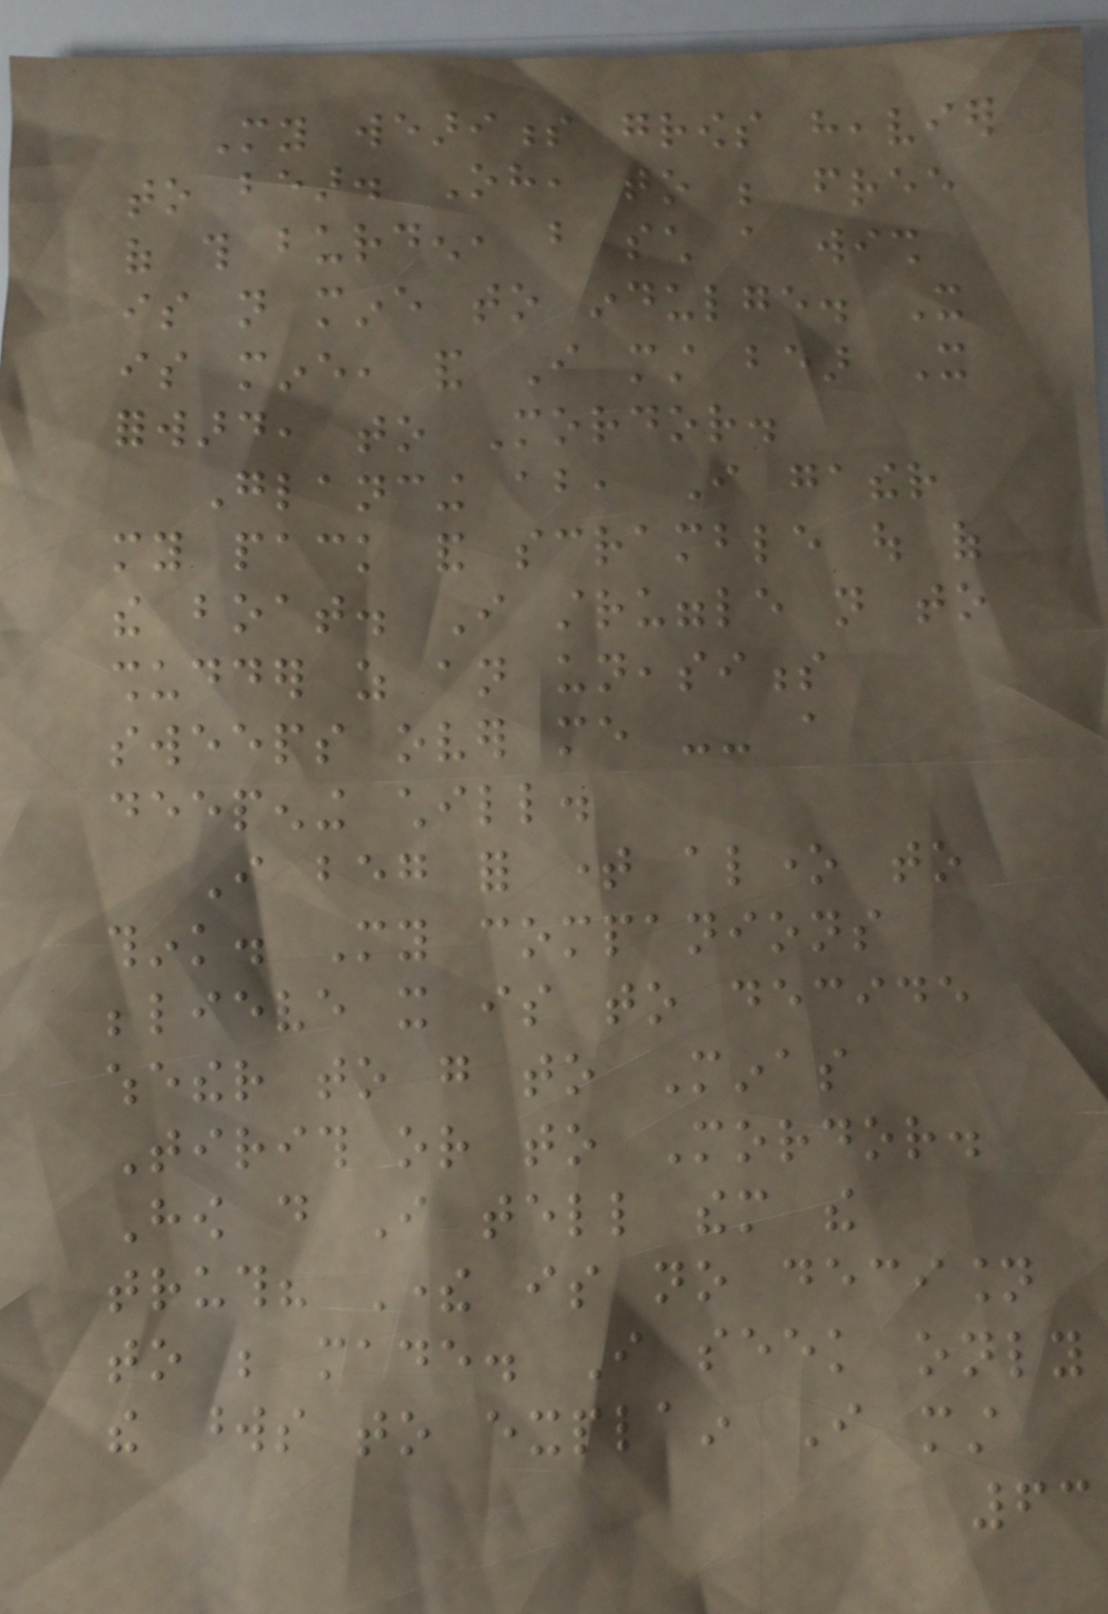My weariness grows heavier
to bear. Oh, to be free
of this burden, but such a wish
is not mine to indulge. It
is mine, and I must bear It
forward, to Mordor.
Glancing about, I gather
my pack and scramble out of
the boat. I struggle not to
shudder as an uneasiness
sweeps over me -- a
deepening chill.
I beg for time alone to
think. My companions
believe it is to decide
whether to go to Minas
Tirith or to Mordor.
How do I tell them the
truth? There is no decision
to be made. I seek only
the words to explain I must
63
